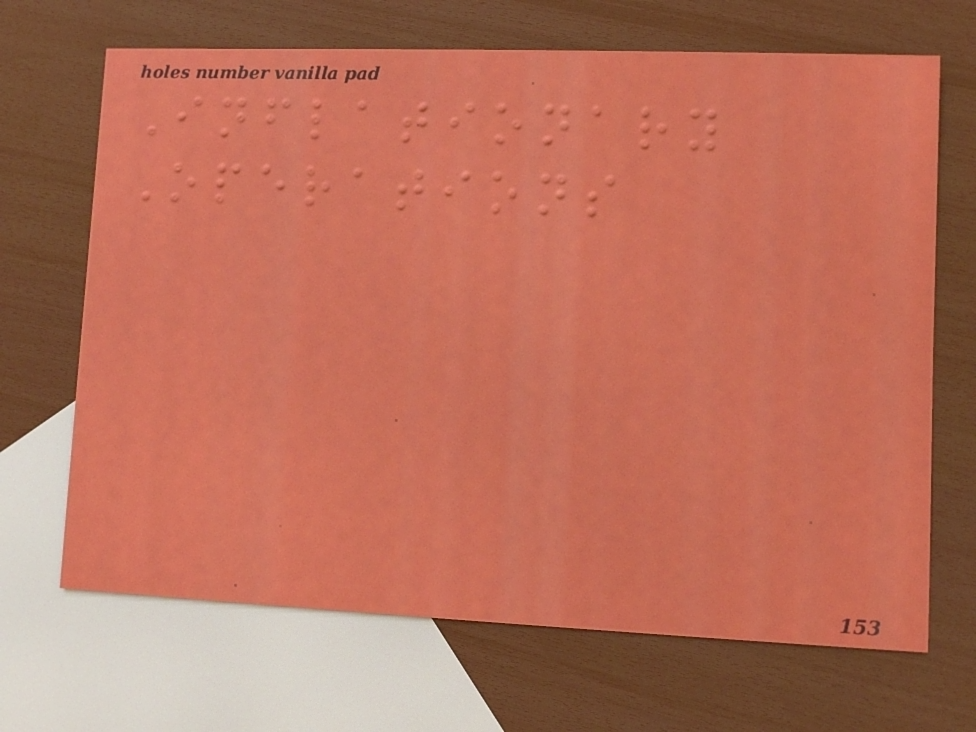Inflationary
Operations
